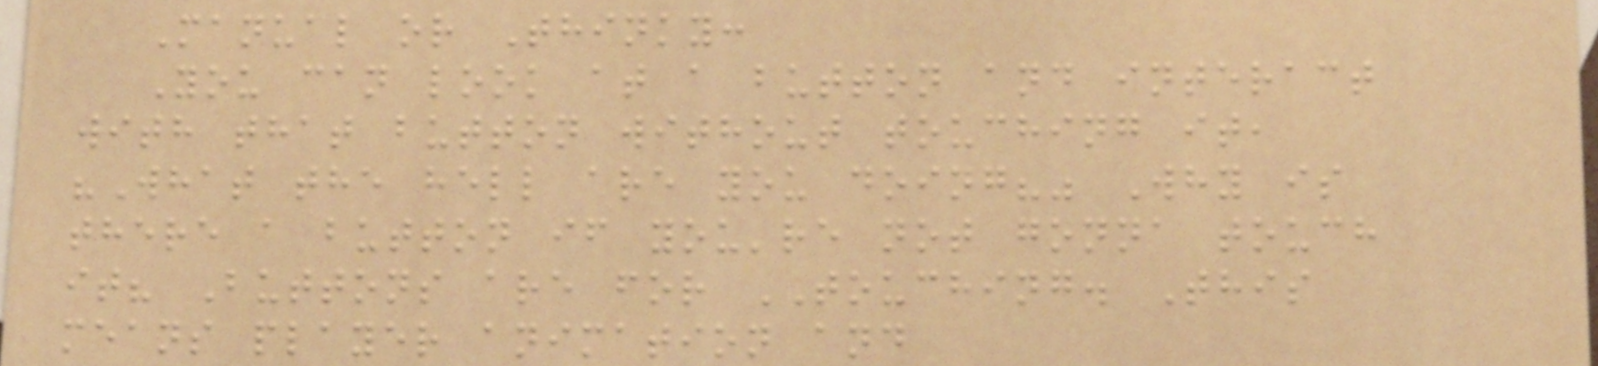Manual or Thinky:
You can look at a button and interact
with that button without touching it,
"What the hell are you doing?" Why is
there a button if you're not gonna touch
it? Buttons are for TOUCHING. This
means player animation and
